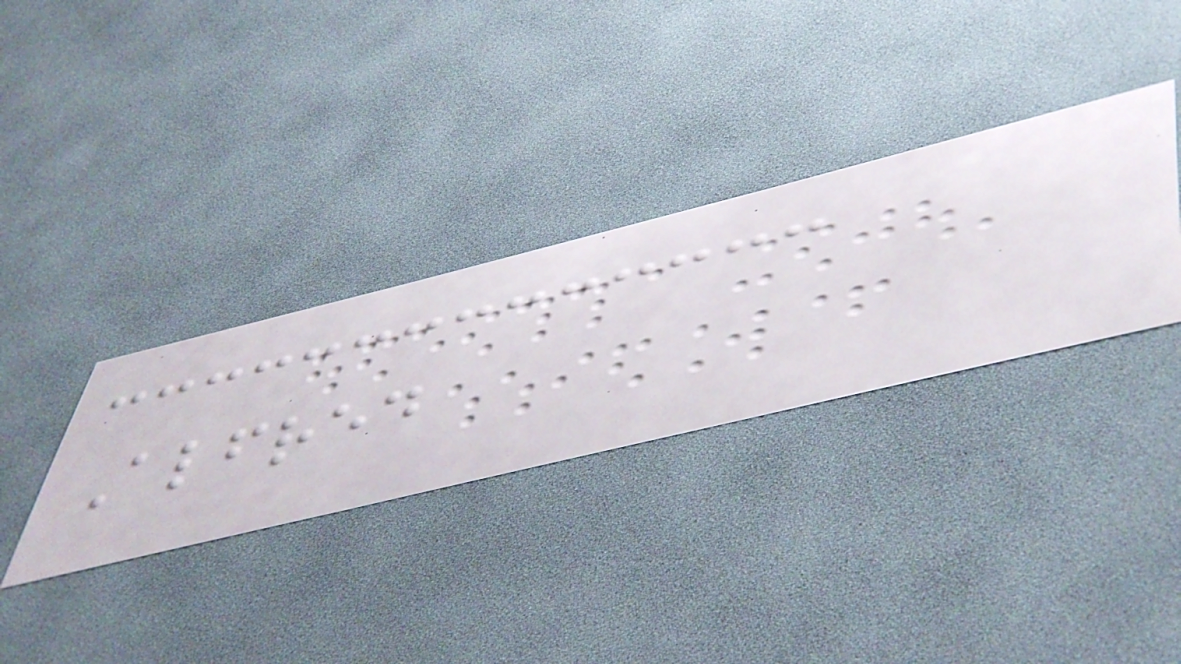Alfred
